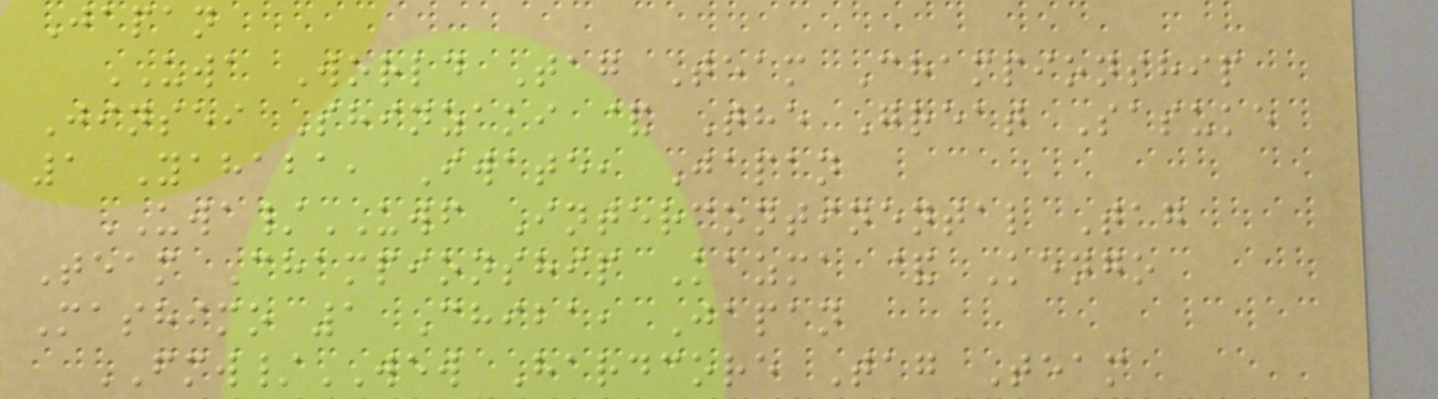Japan
UWA World Tag Team Championship
Jinsei Shinzaki & The Great Sasuke
1 Yahaba, Iwate, Japan
UWA/UWF Intercontinental Tag
Team Championship Kazma & Kengo
Mashimo 1 Chiba, Japan
FMW/WEW Hardcore Tag Team
